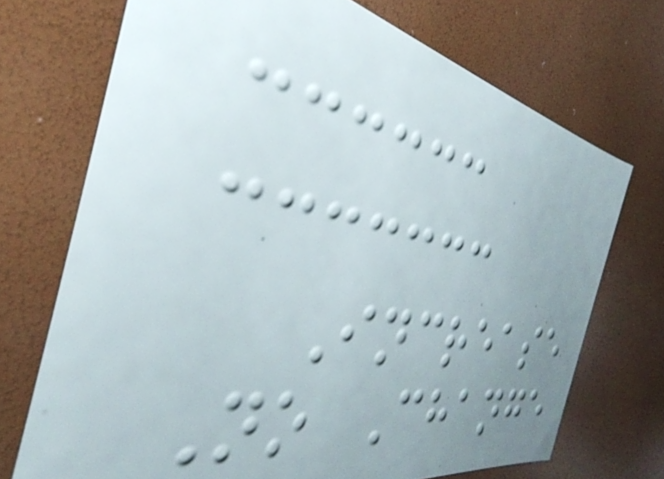Increase
No Change
